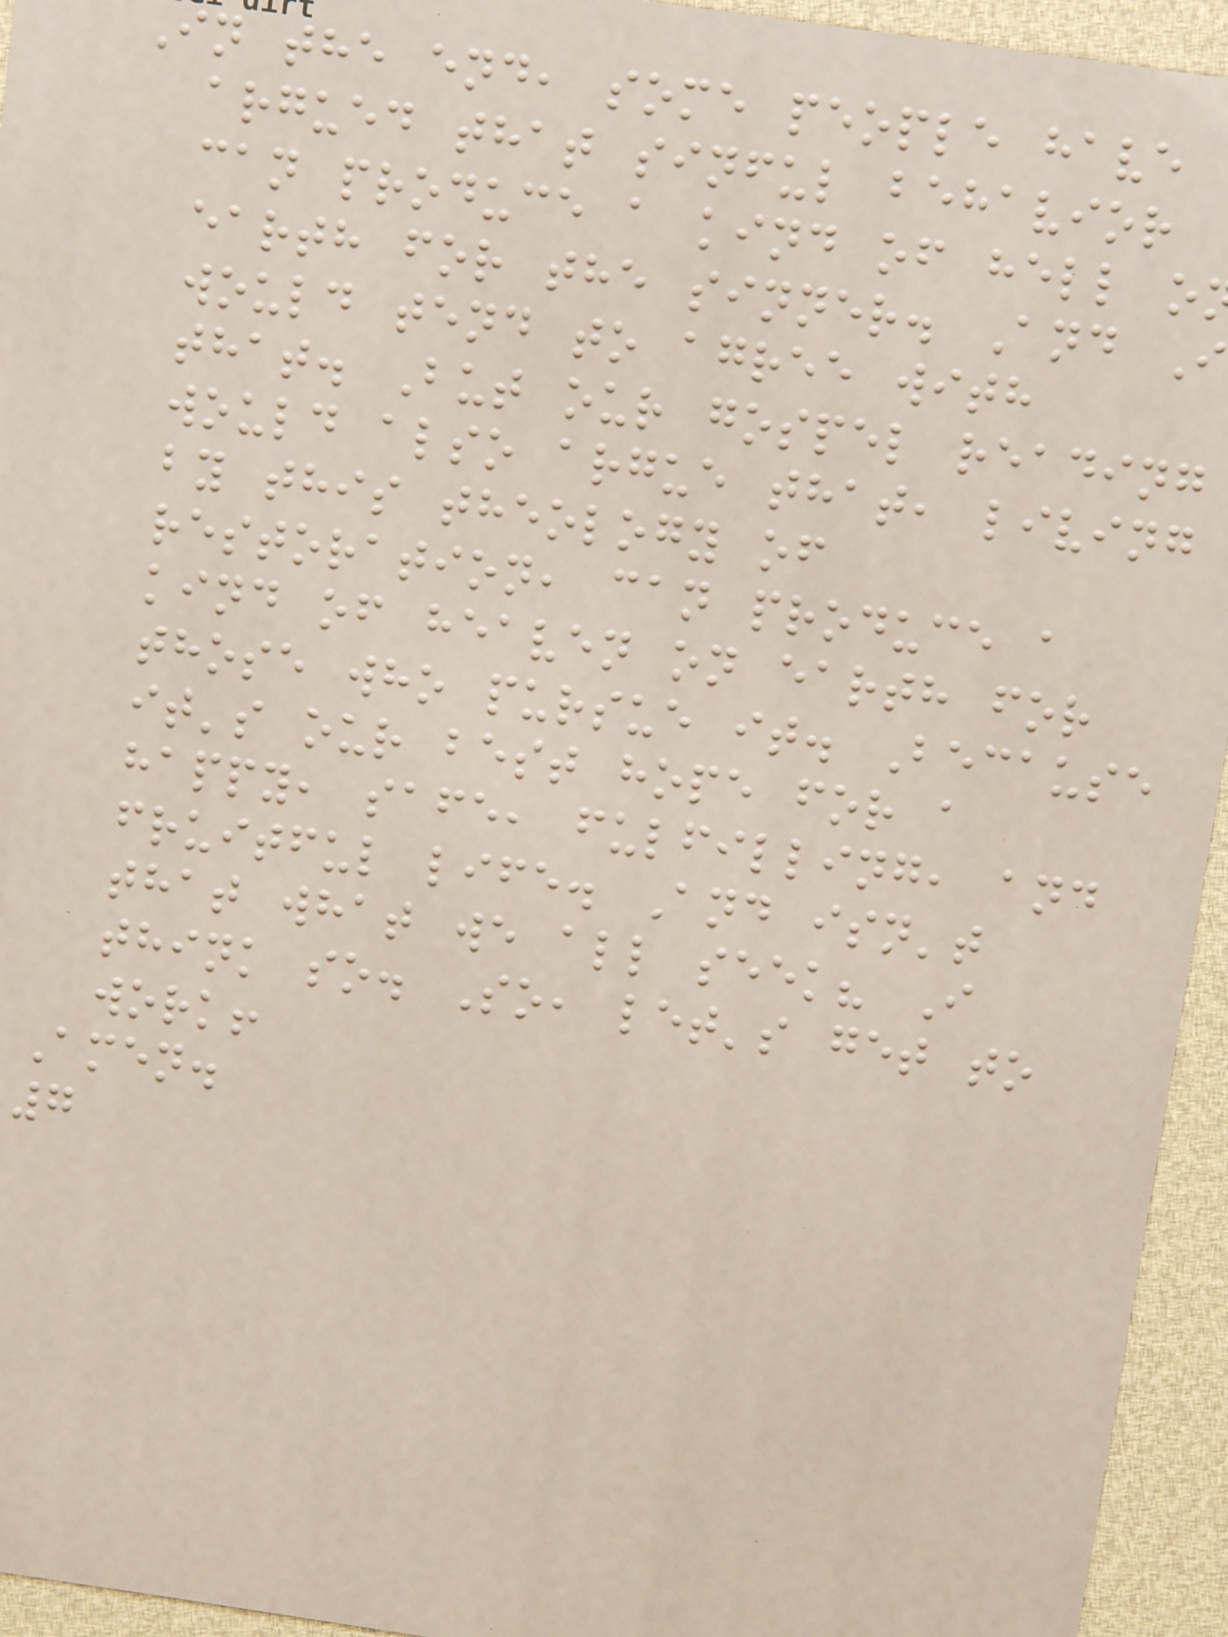In the end, some people have
argued that sinful behavior
can produce a kind of hell o
earth for the sinner. And I
would tend to agree with
that. But our gospel reading
would also argue that, living
by this theology of
restoration, can produce a
kind of heaven on earth for
those who pursue it. Because
it's our best hope for a
happy, safe, fulfilling, and
fruitful life. And isn't
that what we all seek? I
think so. So, let's get to
work!
Amen.
7
